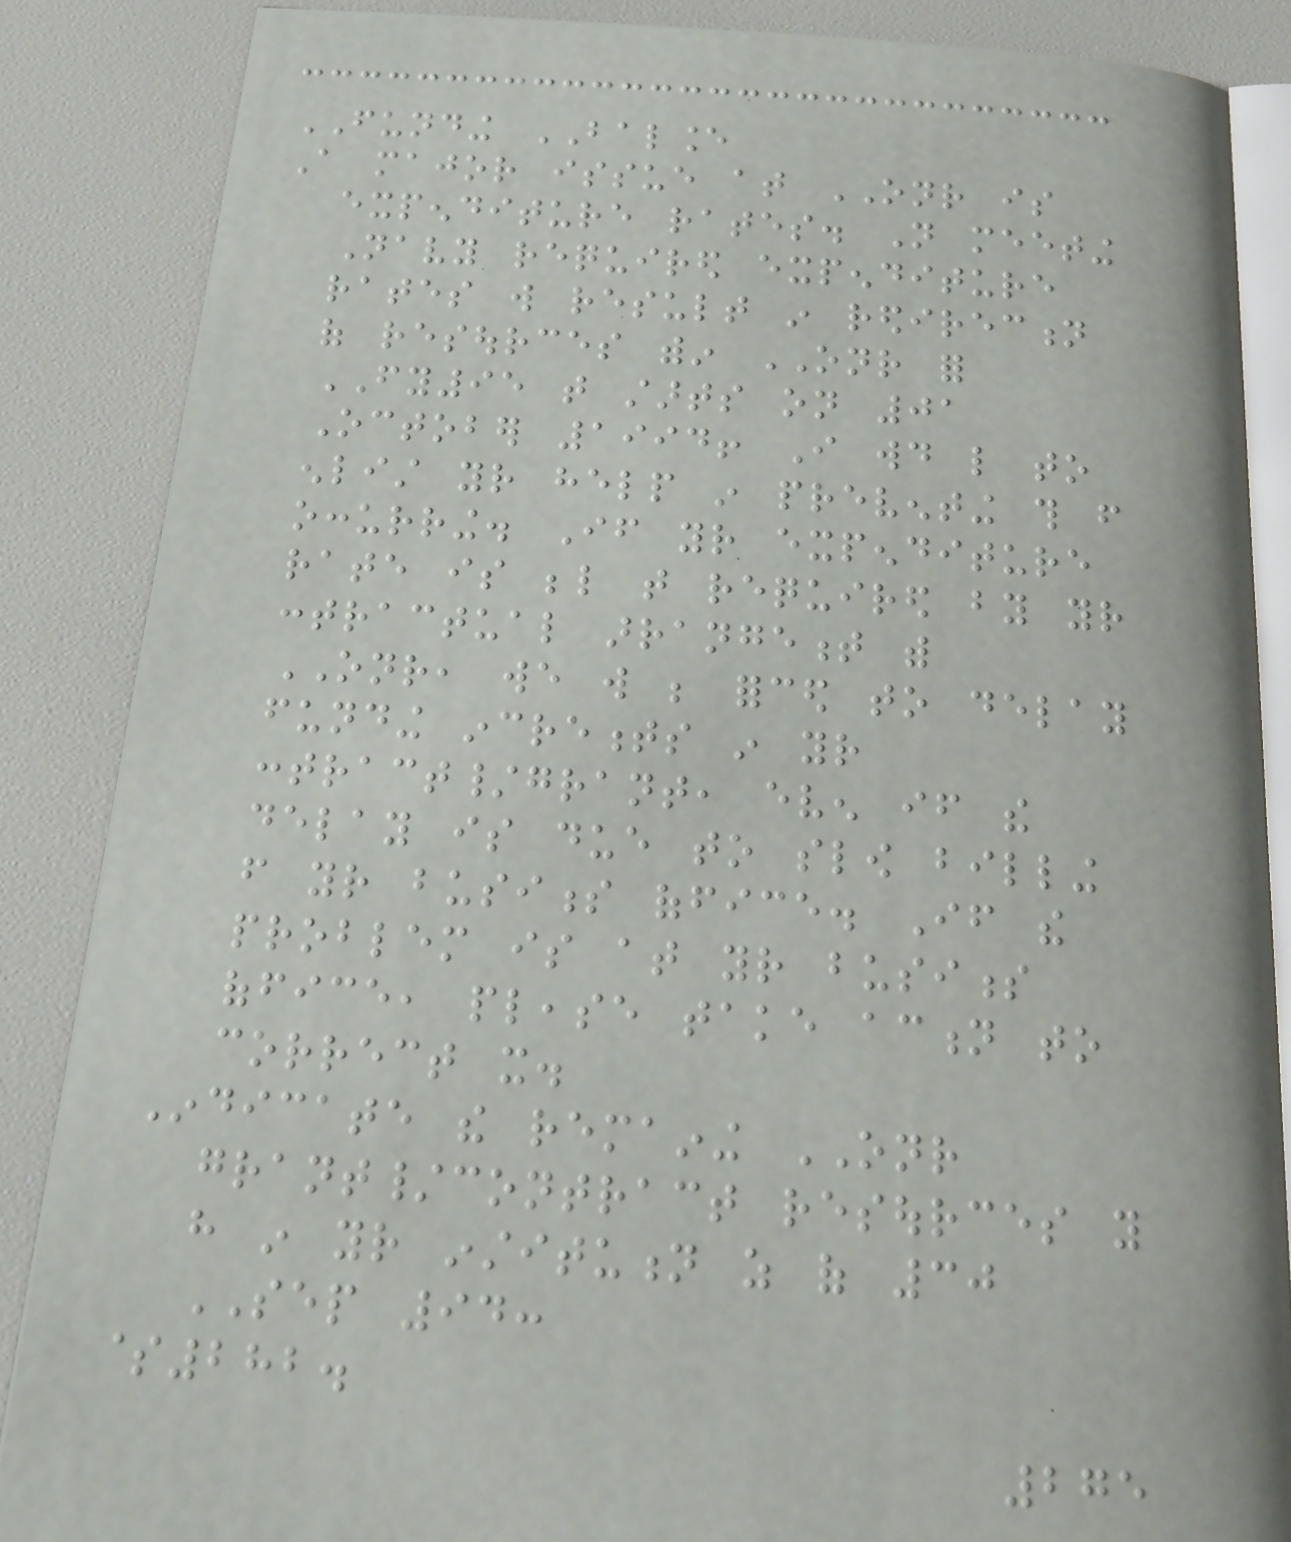FUNDING BALANCE
A major issue at ONR is
expenditure rates. Not meeting
Navy required expenditure
rates will result in redirection
of resources within ONR for
FY95 that starts on 01
October 1994! I would like to
enlist your help in preventing this from
occurring. If your expenditure
rate is below that required by your
contractual arrangement with
ONR, we will be forced to delay
funding increments in your
contract/grant, even if the
delay is due to slow billing
from your business office. If the
problem is at your business
office, please take action to
correct it.
Indicate the remaining ONR
grant/contract resources you
have in your institution as of 30
SEP 94:
$282.
275
